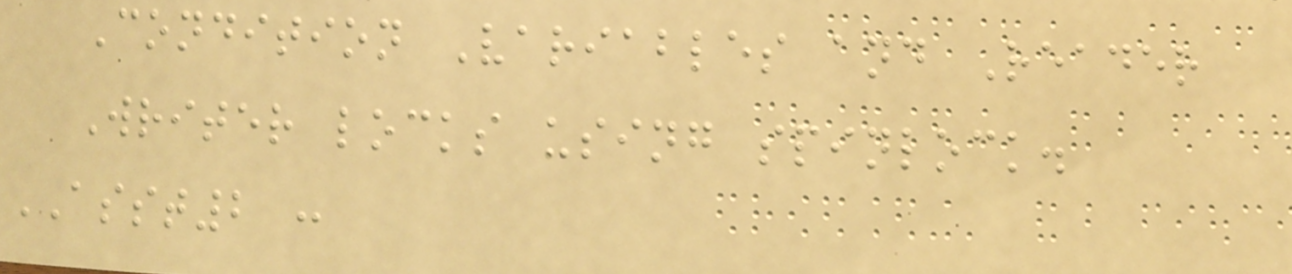Condition Variables and Reader
Writer locks using spinlock.
ASST2 :
